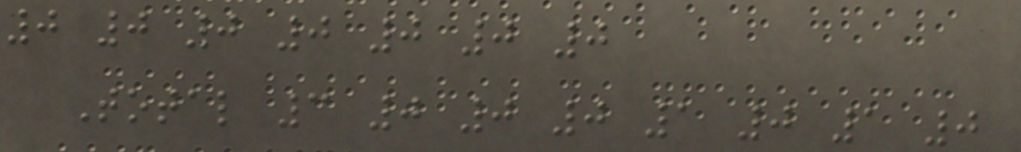0 0 0 0 0 0 0
Total 3 0 0 0 1 0 1 0
